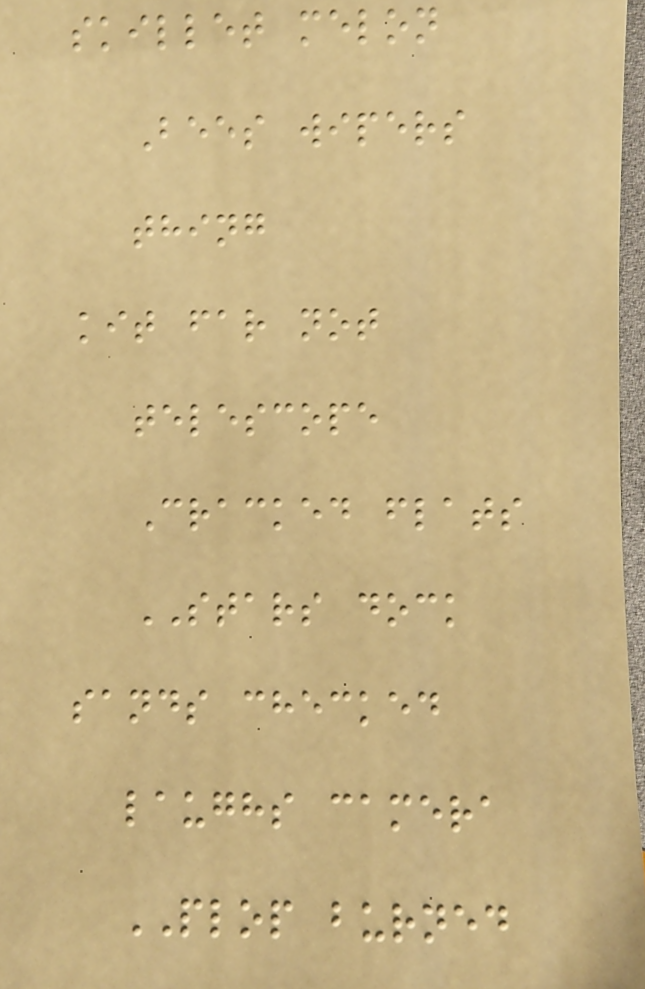skillet melon
Bees wipers
thing
kit far not
telescope
Cracked flats
STARS dock
sands checked
laughs camera
PLOP burned
